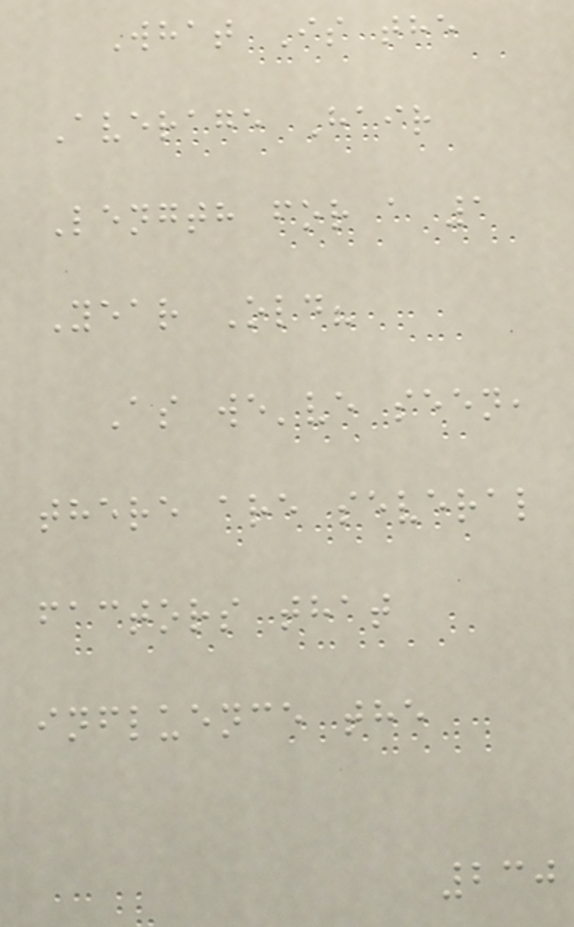What Is the
Average Hair
Length for a 1
Year Old?
As we've seen,
there are several
factors that
influence the
230
